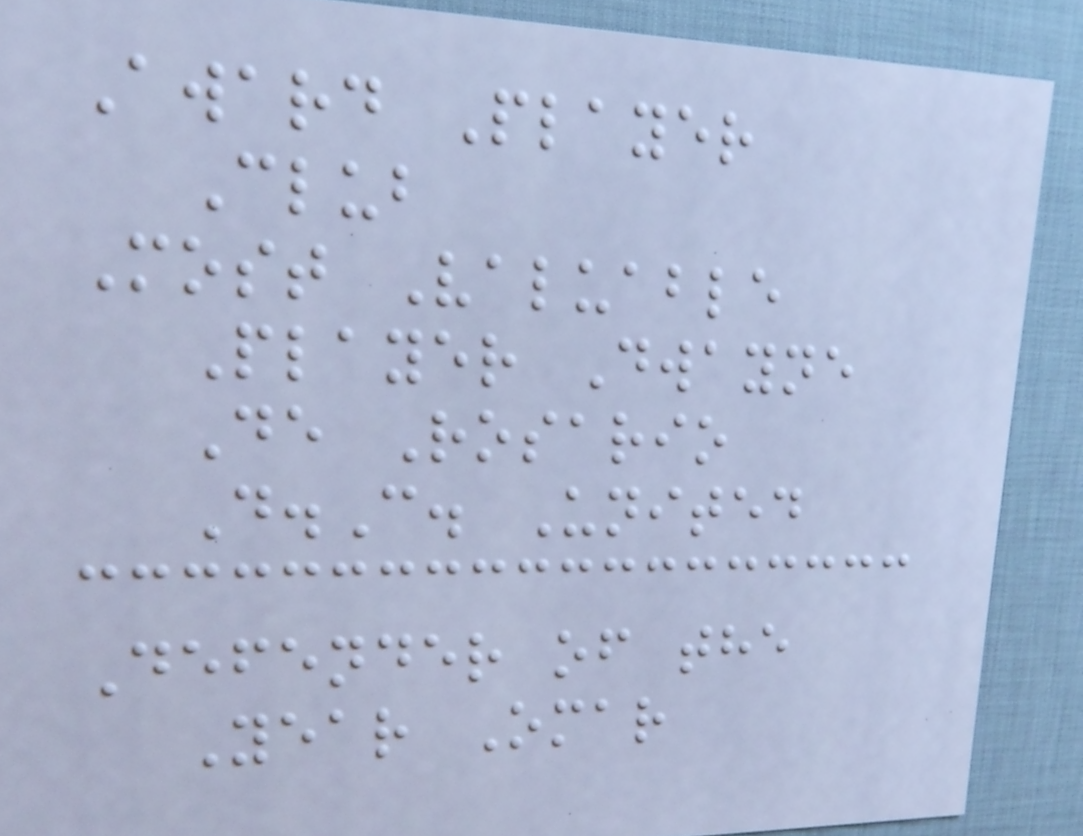Award Player
Club
Most Valuable
Player Dwayne
De Rosario
D.C. United
Defender of the
Year Omar
